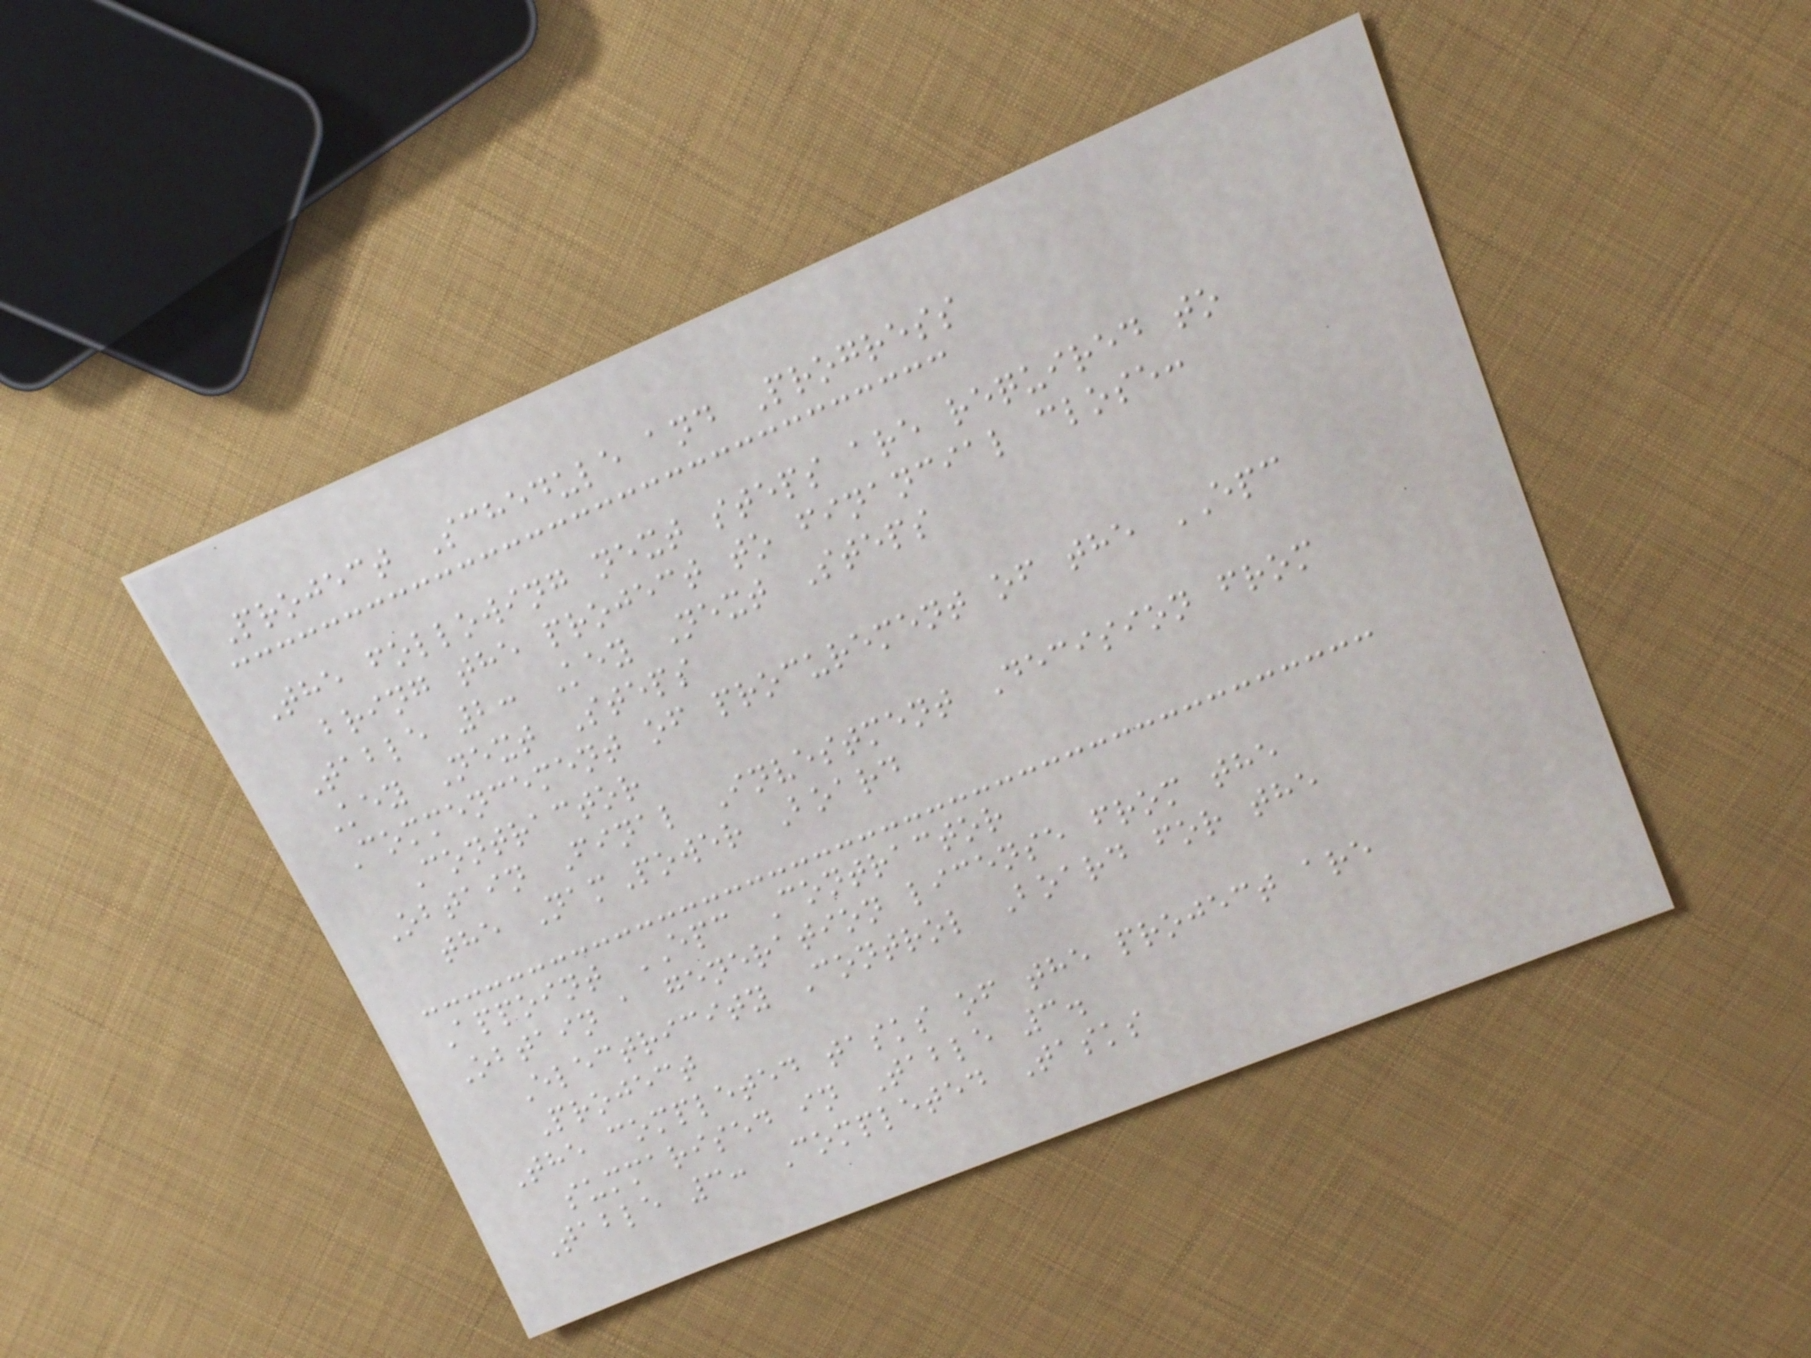Project Schedule and Progress
The following next steps are required to
bring the project to financial close:
Table 2: Key Next Steps
Key Next Steps
Commencement of procurement of the EPC
Contractor
Obtain Final Investment Decision from
the NamPower Board
Appoint EPC Contractor
Obtain a generation license from the
Electricity Control Board for the
Project
The completed tasks of the project are
summarised in Table 3.
Table 3: Completed Tasks
